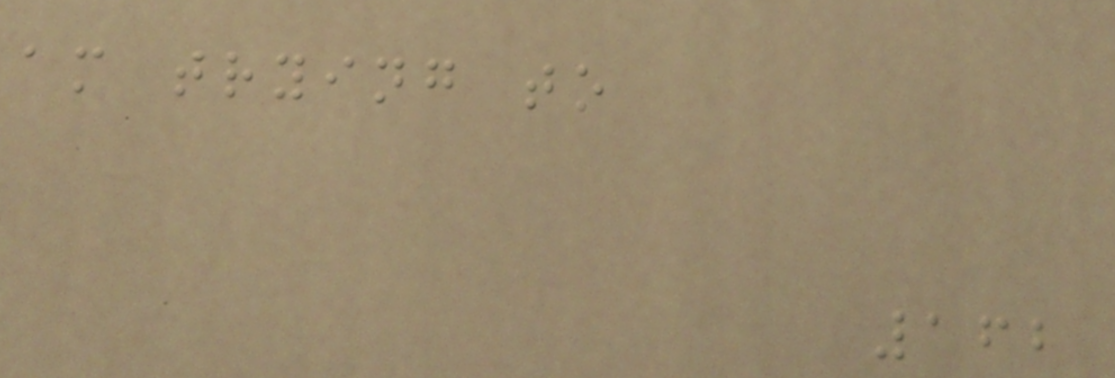am trying to
162
